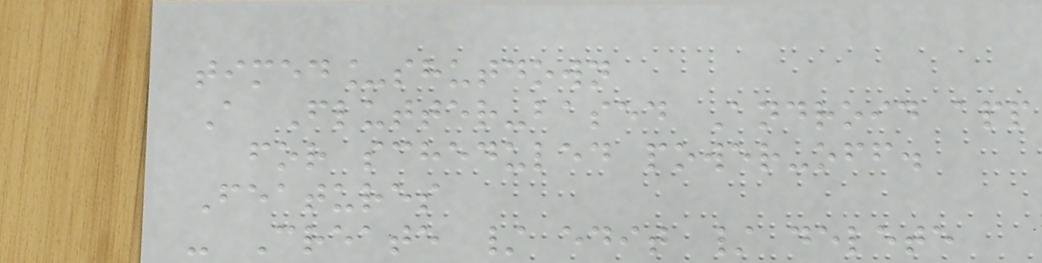timed_shutdown
A Flutter-based Android app
for scheduled power-off.
Features
- Create / edit / delete
